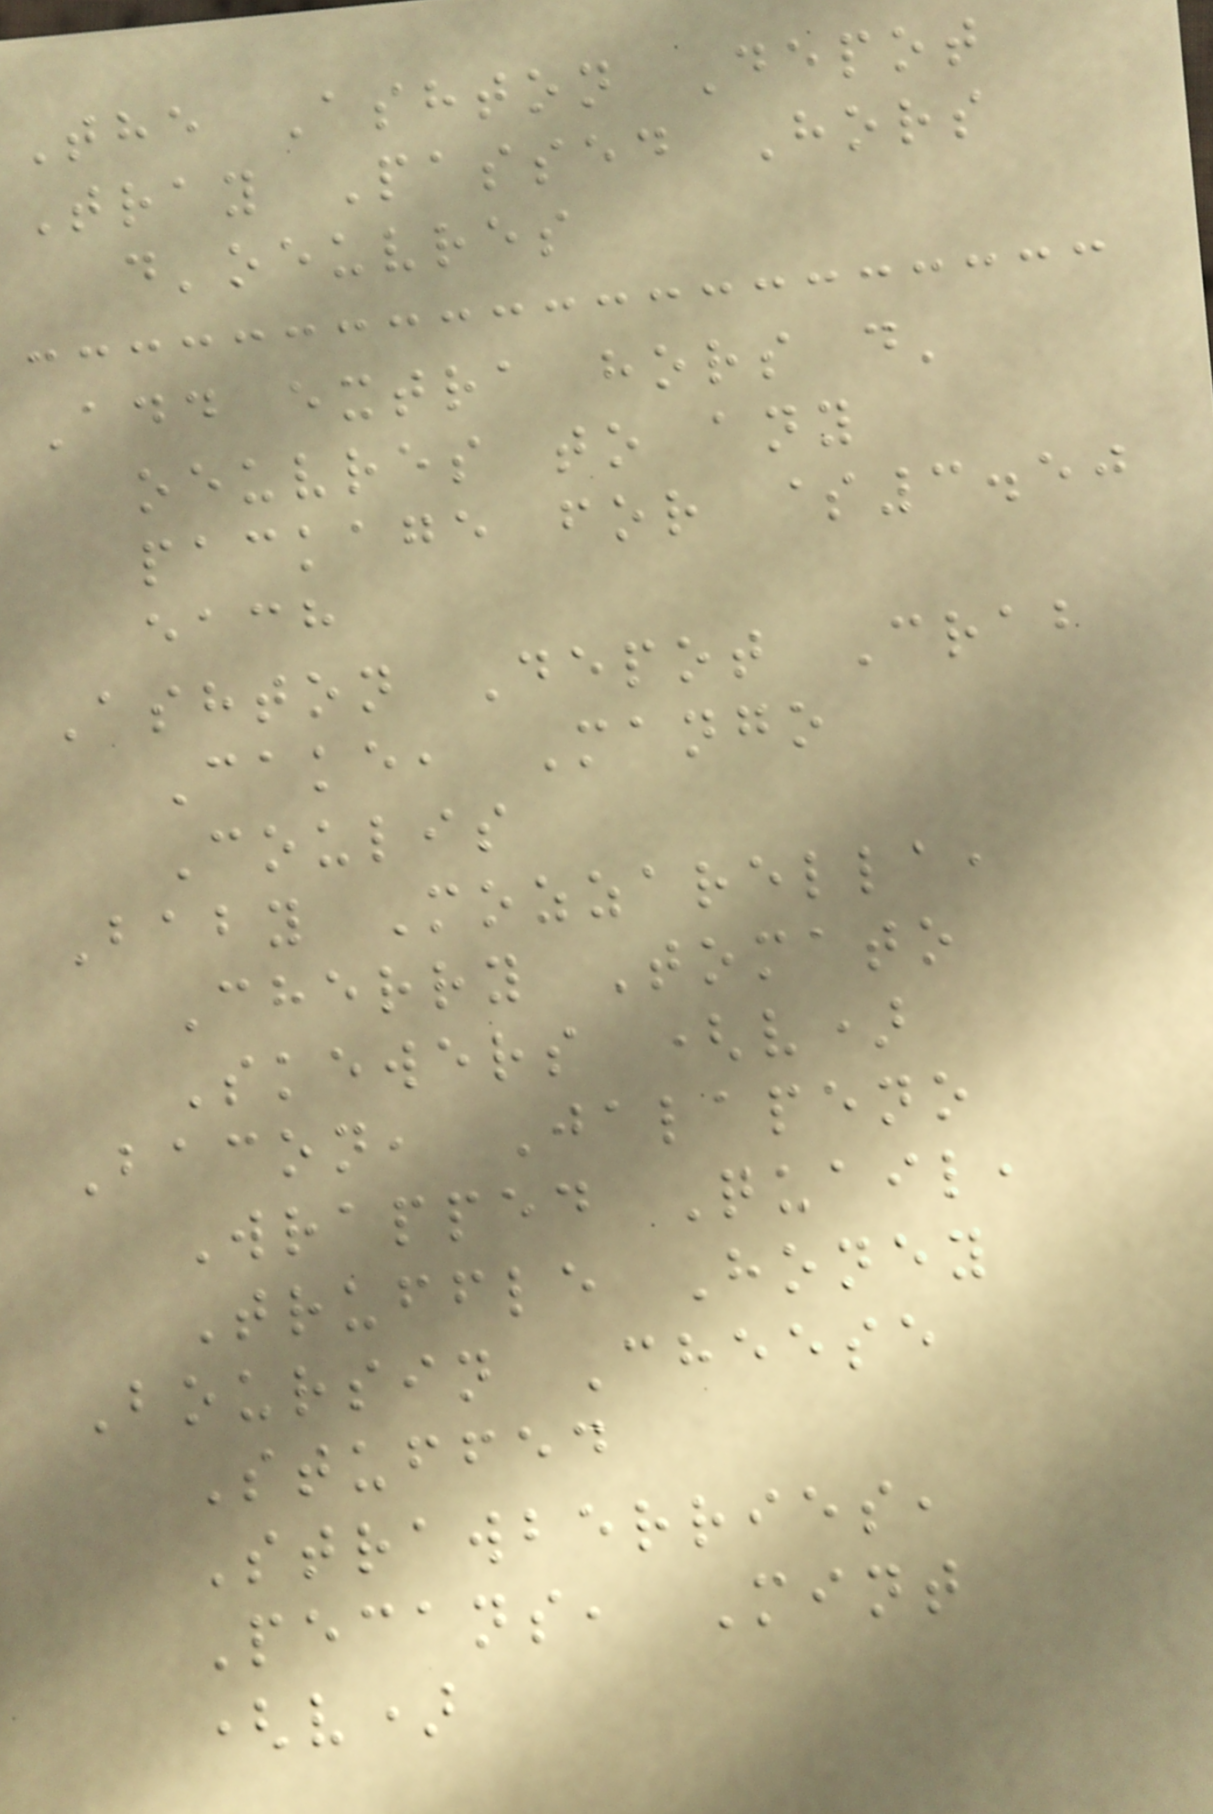The Ashton Depot
Tray Passed Hors
d'oeuvres
Add extra hors d'
oeuvres to any
package for $3.50
each
Ashton Depot Crab
Cake, Mango
Coulis
Baby Mozzarella,
Cherry Tomato
Skewers (v)
Bacon, Jalapeno
Wrapped Quail,
Truffle Honey
Boursin Cheese
Stuffed
Strawberries,
Pecans, Mint
(v)
